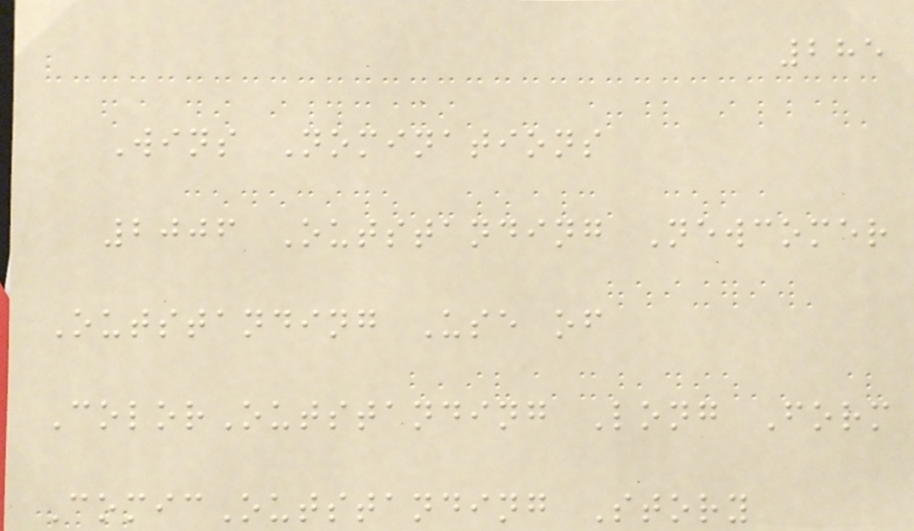285
Wins Nominations
2006 Outstanding Newcomer
Outstanding Use of
ColorOutstanding Long Form
ComicOutstanding Story
